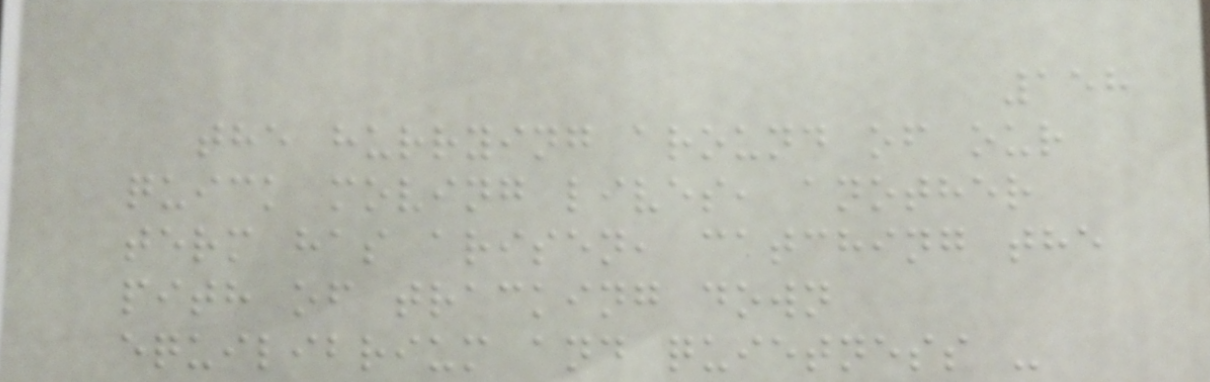158
the hurrying around of our
quick moving lives, another
term has arisen, catching the
pith of tracking down
equilibrium and quietness -
